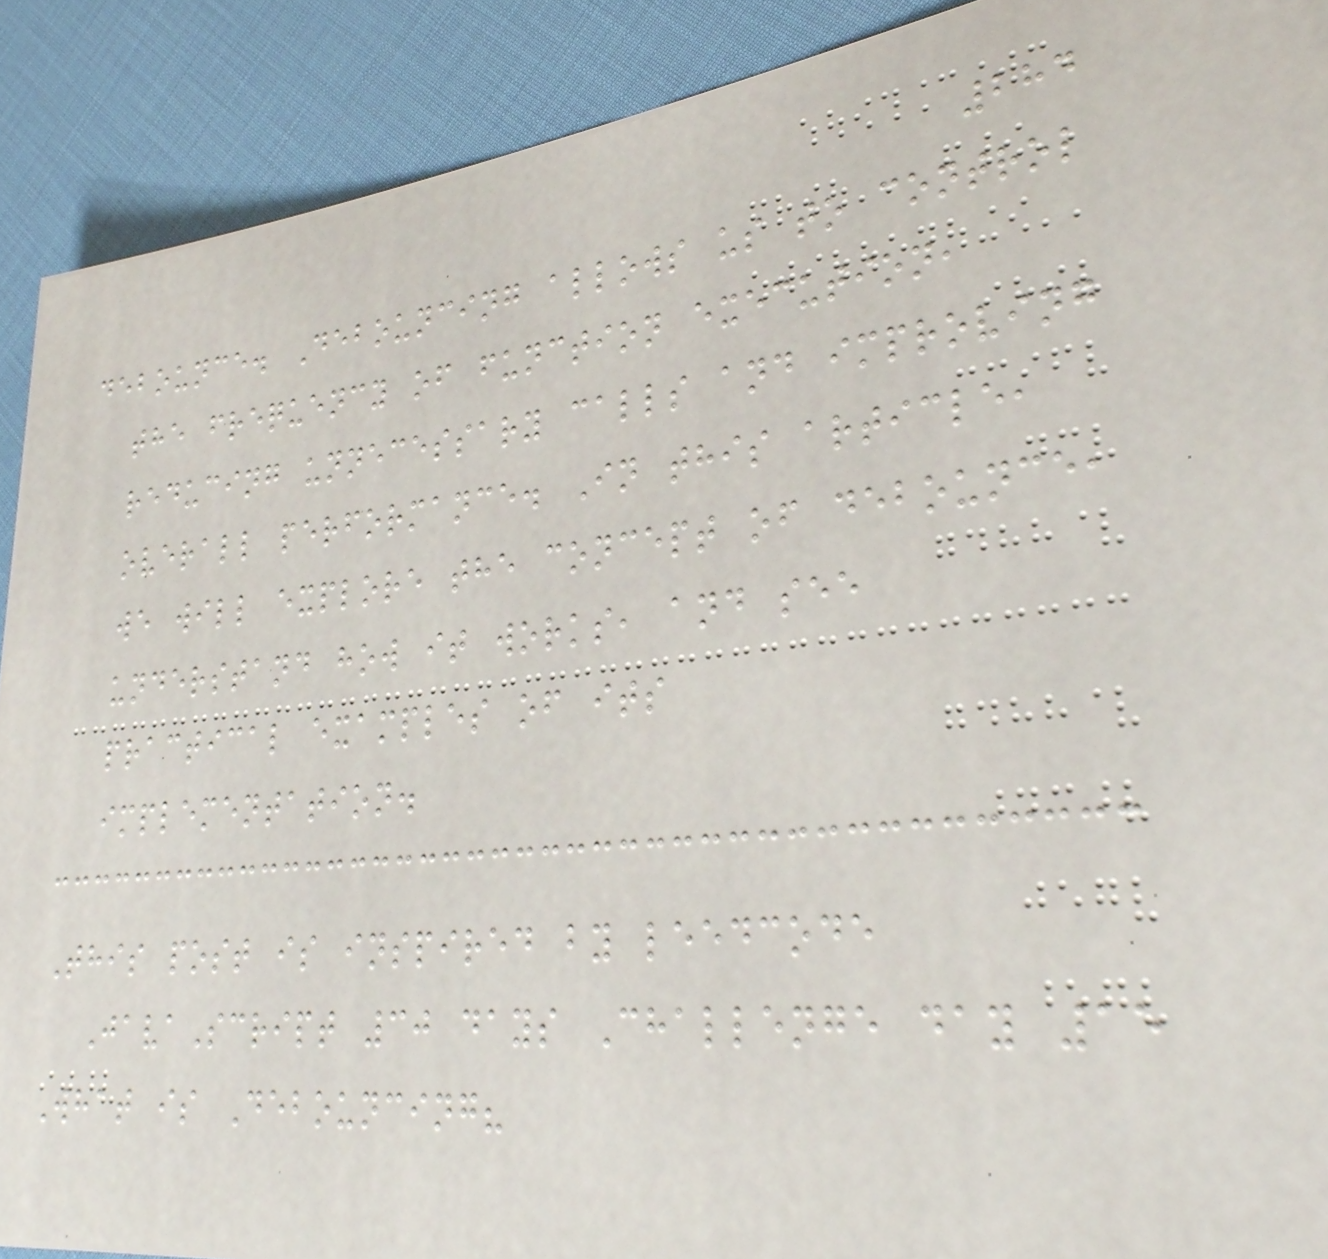284
debounce. Debouncing allows us to control
the frequency of function execution,
reducing unnecessary calls and improving
overall performance. In this article,
we will explore the concept of debounce,
understand how it works, and see
practical examples of its
implementation.
This post is inspired by leedcode
JavaScript 30 days Challenge day 15
What is Debouncing?
